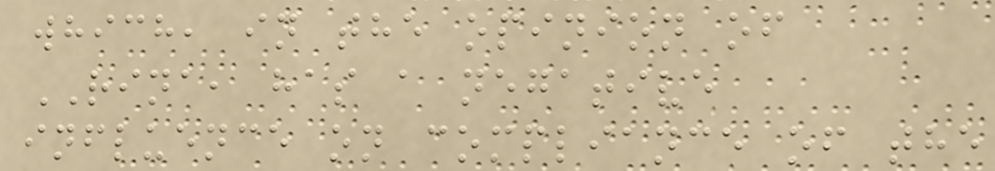which, in the opinion of
RINA, has a negative
influence on compliance of the
